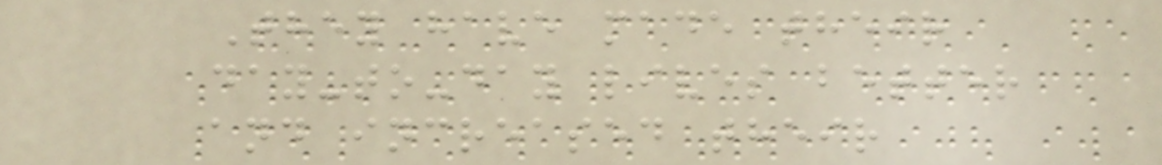They have made their
day-to-day lives better
and increased their
